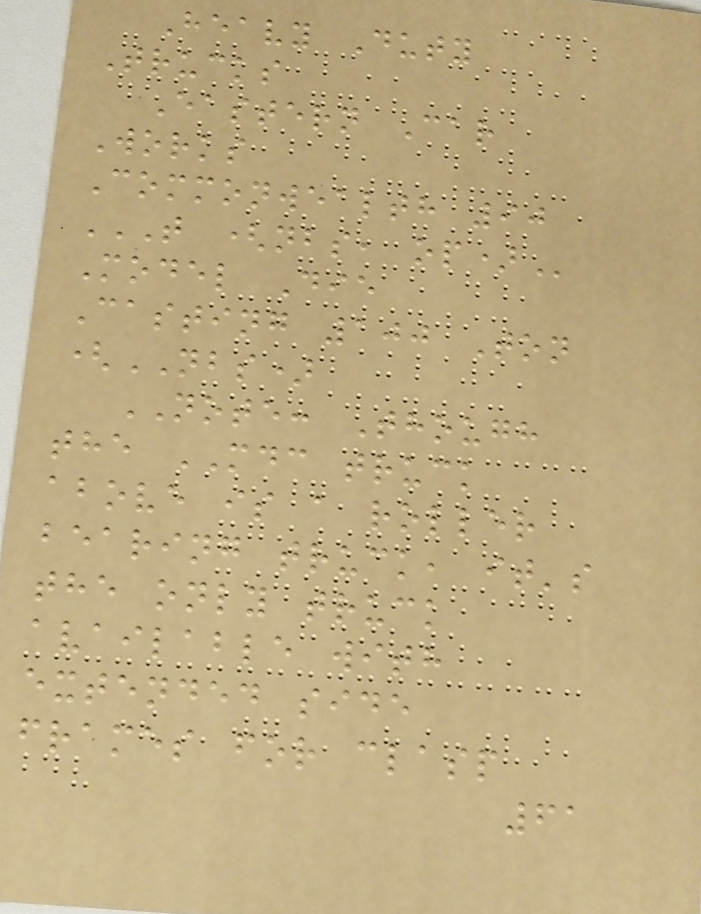Heavy Duty
Trucks
Eastern Car
Works
Commonwealth 90
T (NBS, OP)
Model Die
Casting 100 Ton
(NBS)
NOTE: Though
the MDC truck
above is a roller
bearing truck, it's
the only truck
available with
extended side
frames for clasp
61
